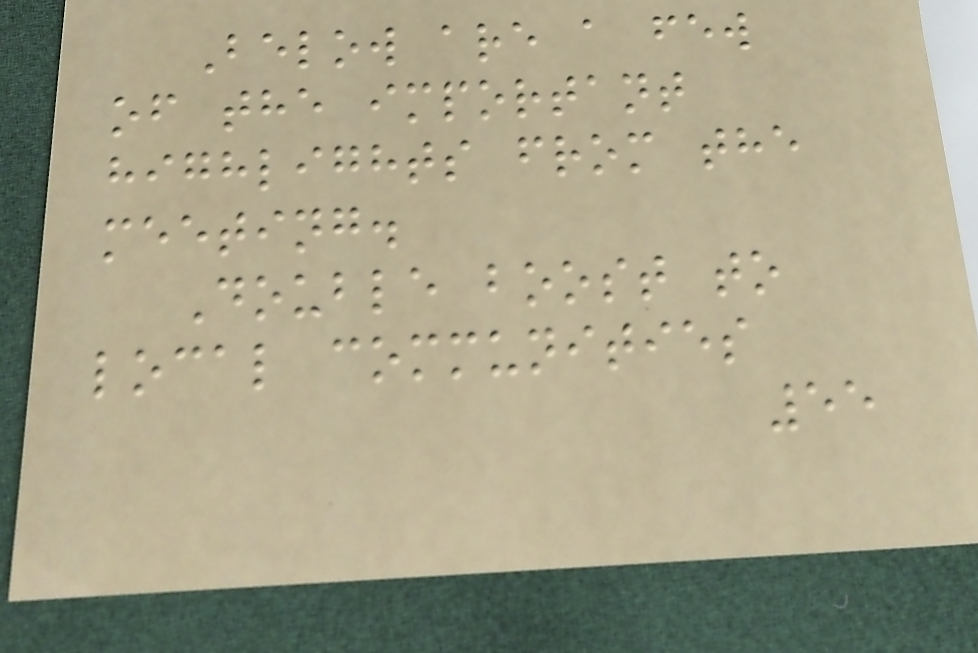Below are a few
of the important
highlights from the
meeting.
Double boost to
local communities
55
